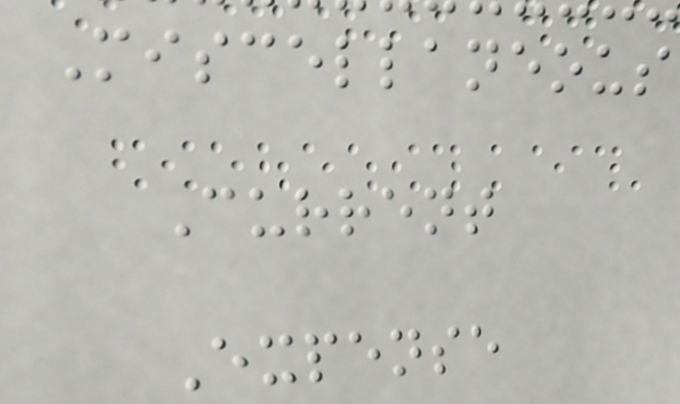Miscellaneous
Current
Expense
